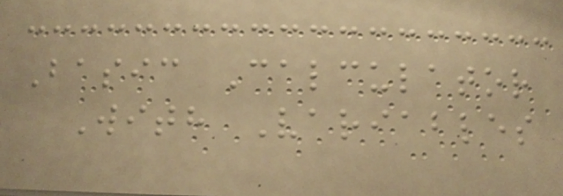Basic Calculator
With Variables
